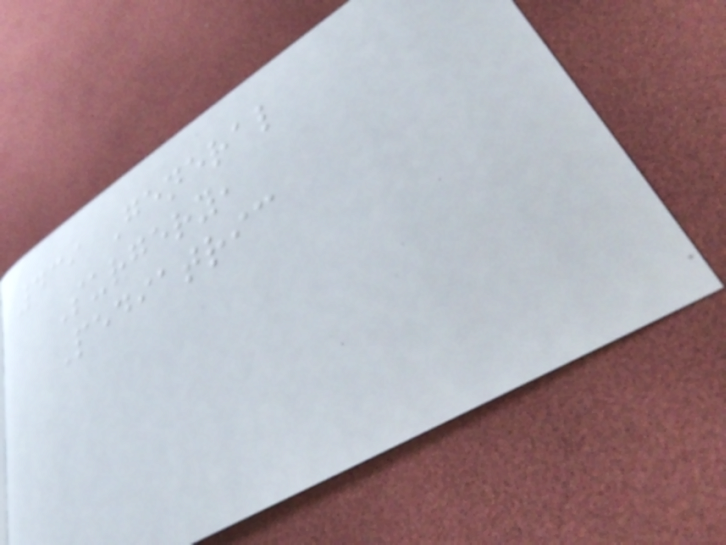439 General
Surgery,
Pediatric
